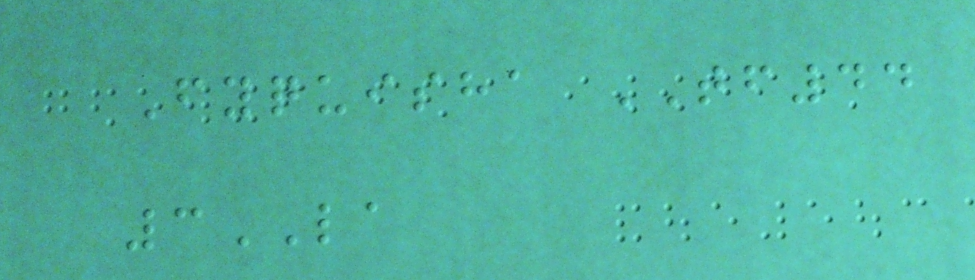Fyquisha TF44
3LA
